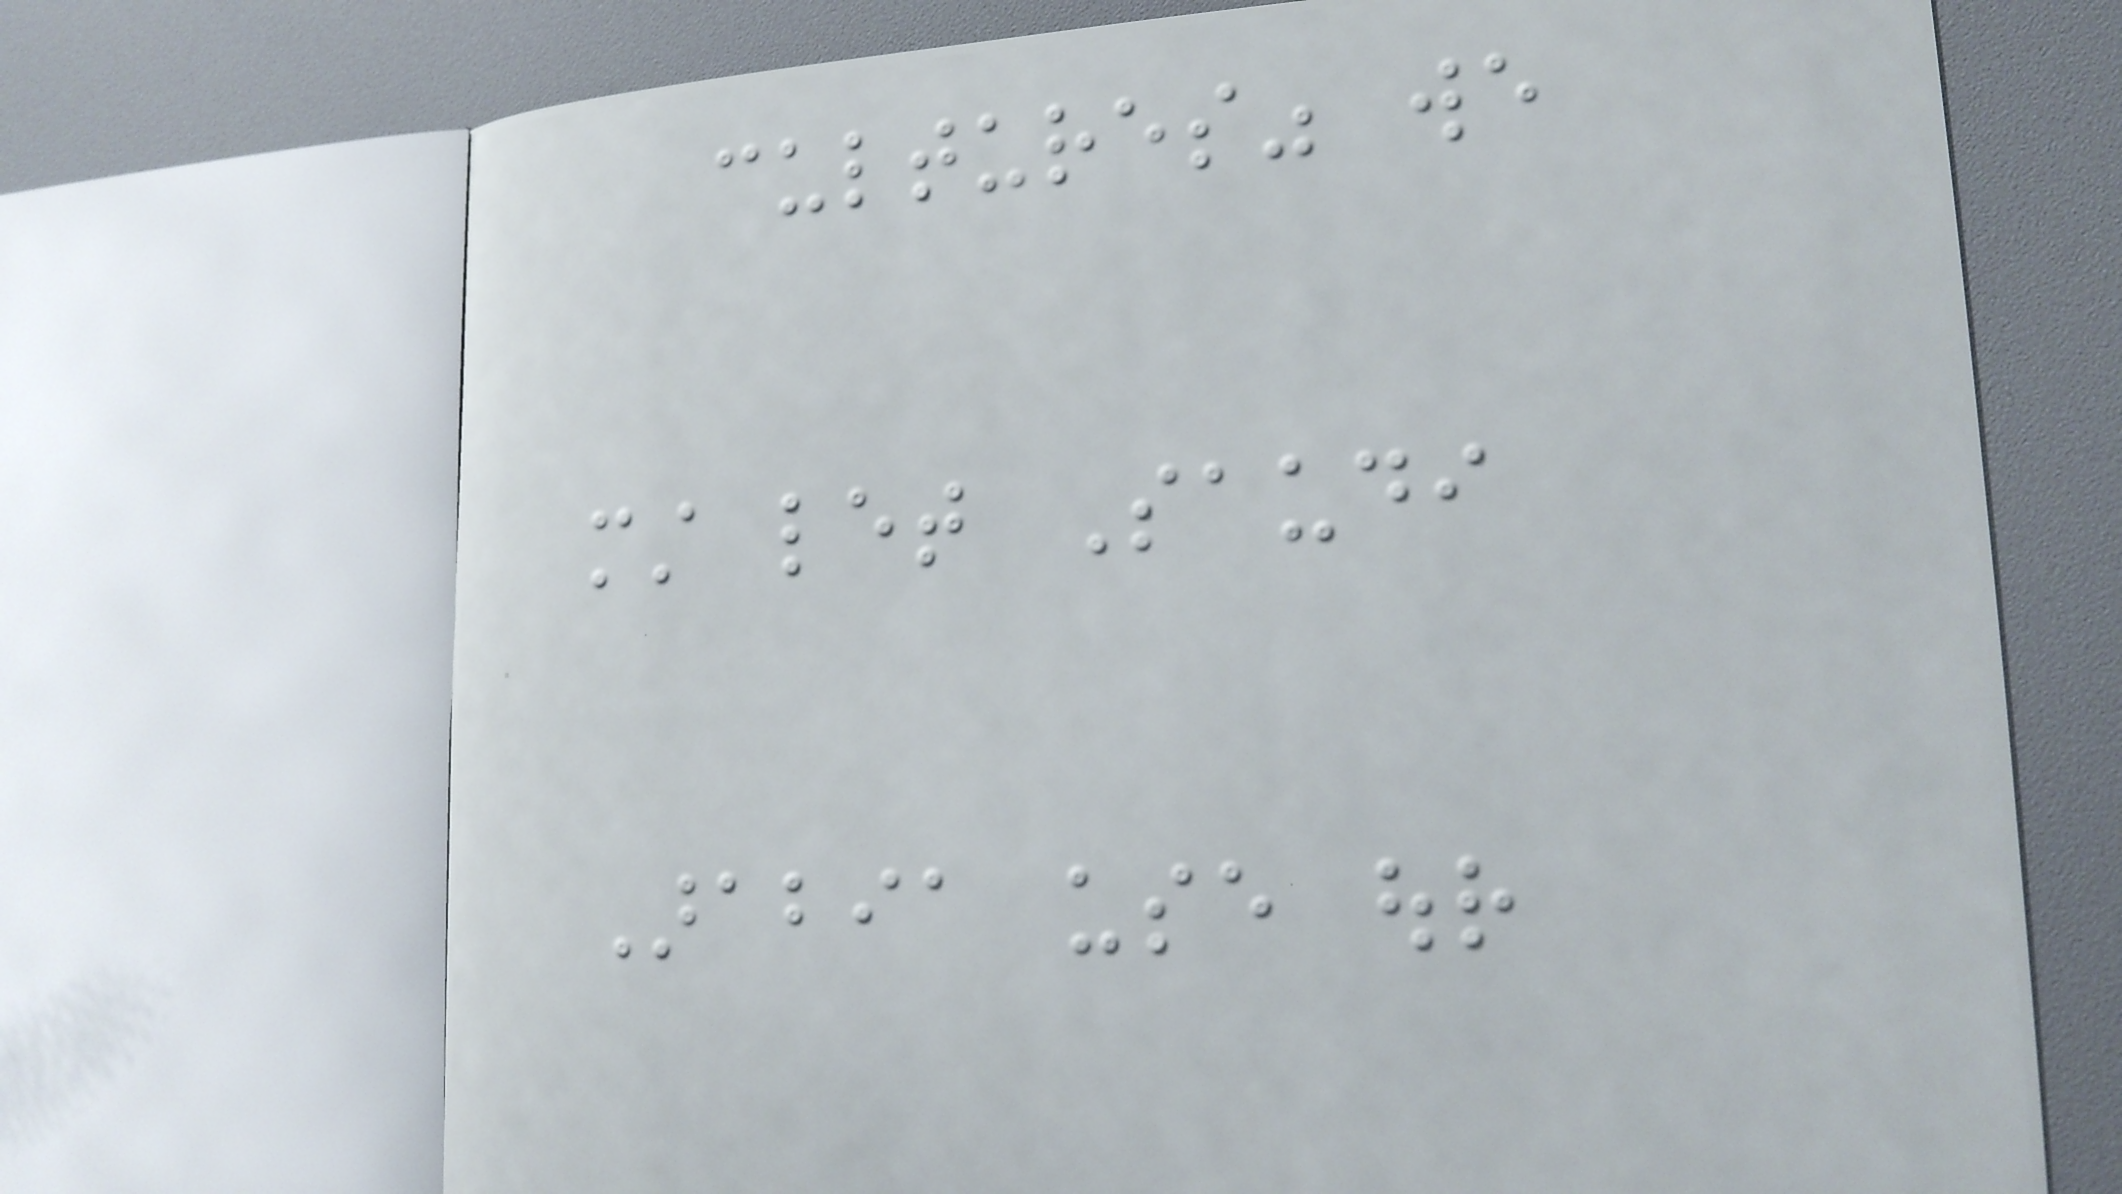cultures" we
must let Saudi
Arabia use our
